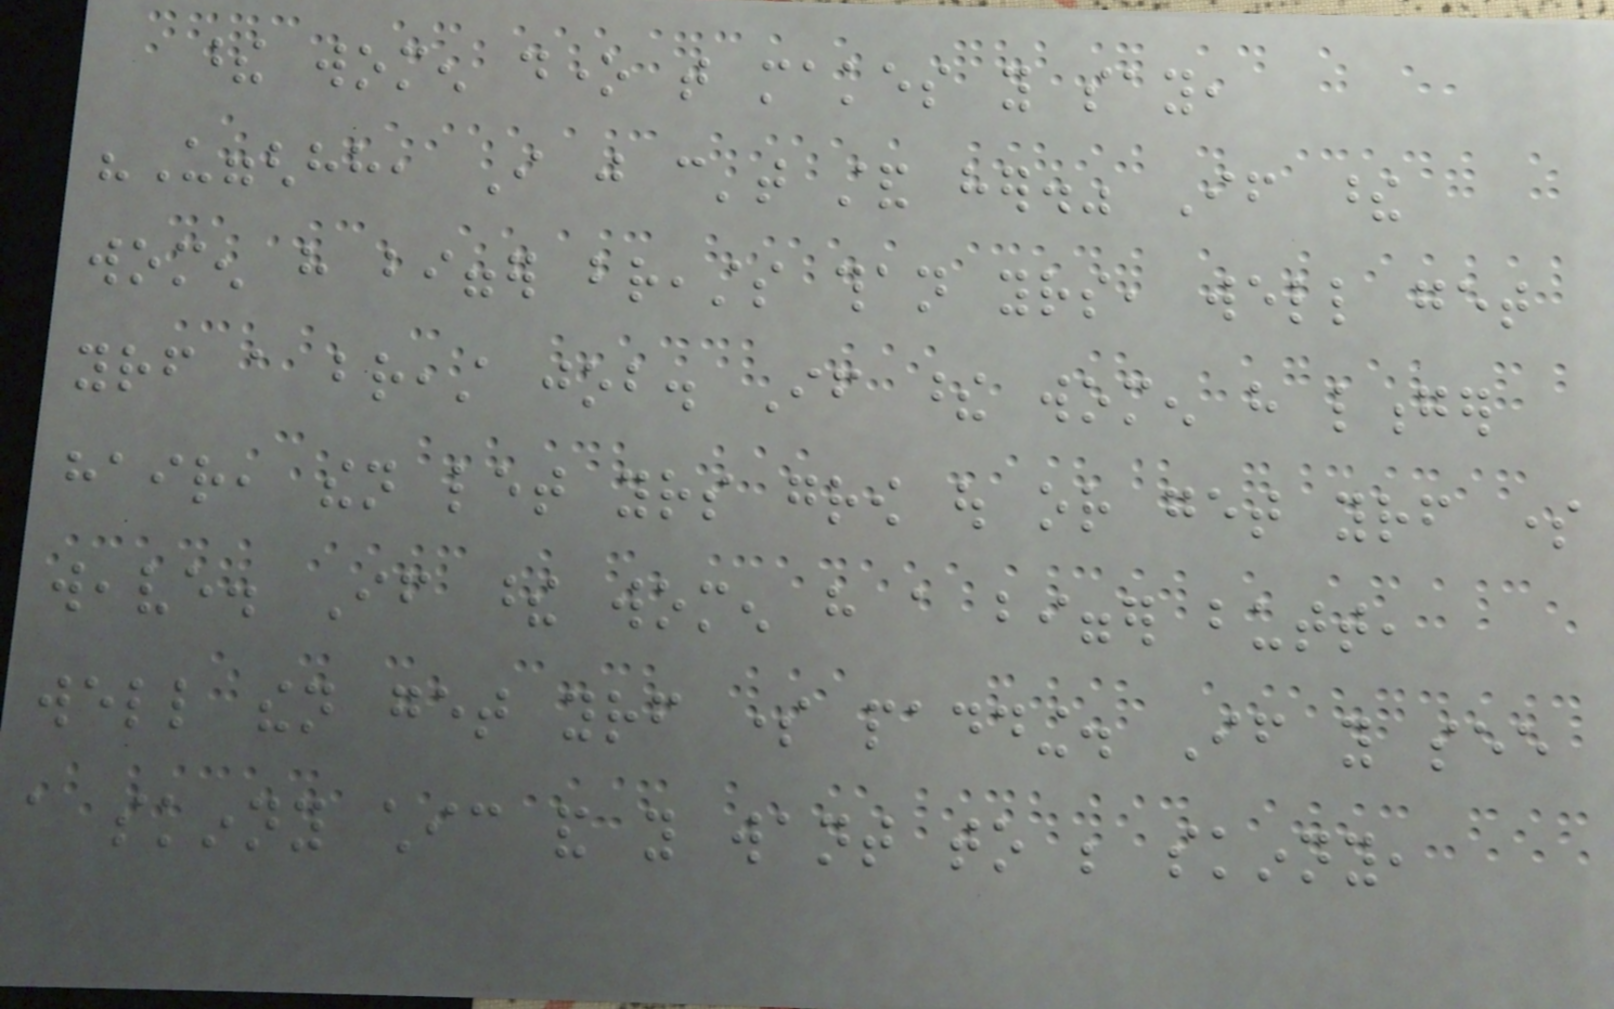these women done that makes you say,
"Uggghhh, I just can't stand her." If these
women have bigger breasts than yours, well get
yourself a breast job. If these women have longer
hair, then let yours grow out or get yourself some
weave. If these women have a bigger butt,
well then get yourself some padding. If you see
a skinny chic and you want to be skinny,
